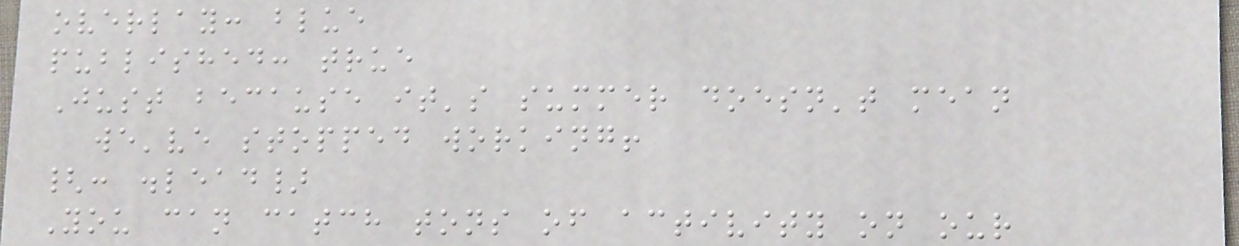overlay: blue
published: true
Just because it's summer doesn't mean
we've stopped working!
{: .lead}
You can catch tons of activity on our
